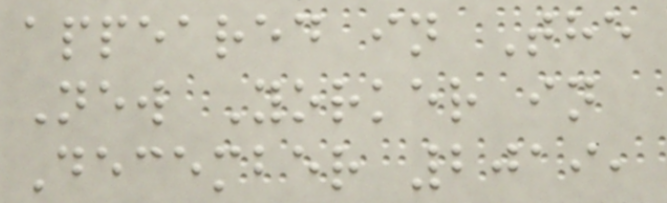appeared in The
New Yorker in
December 2019,
